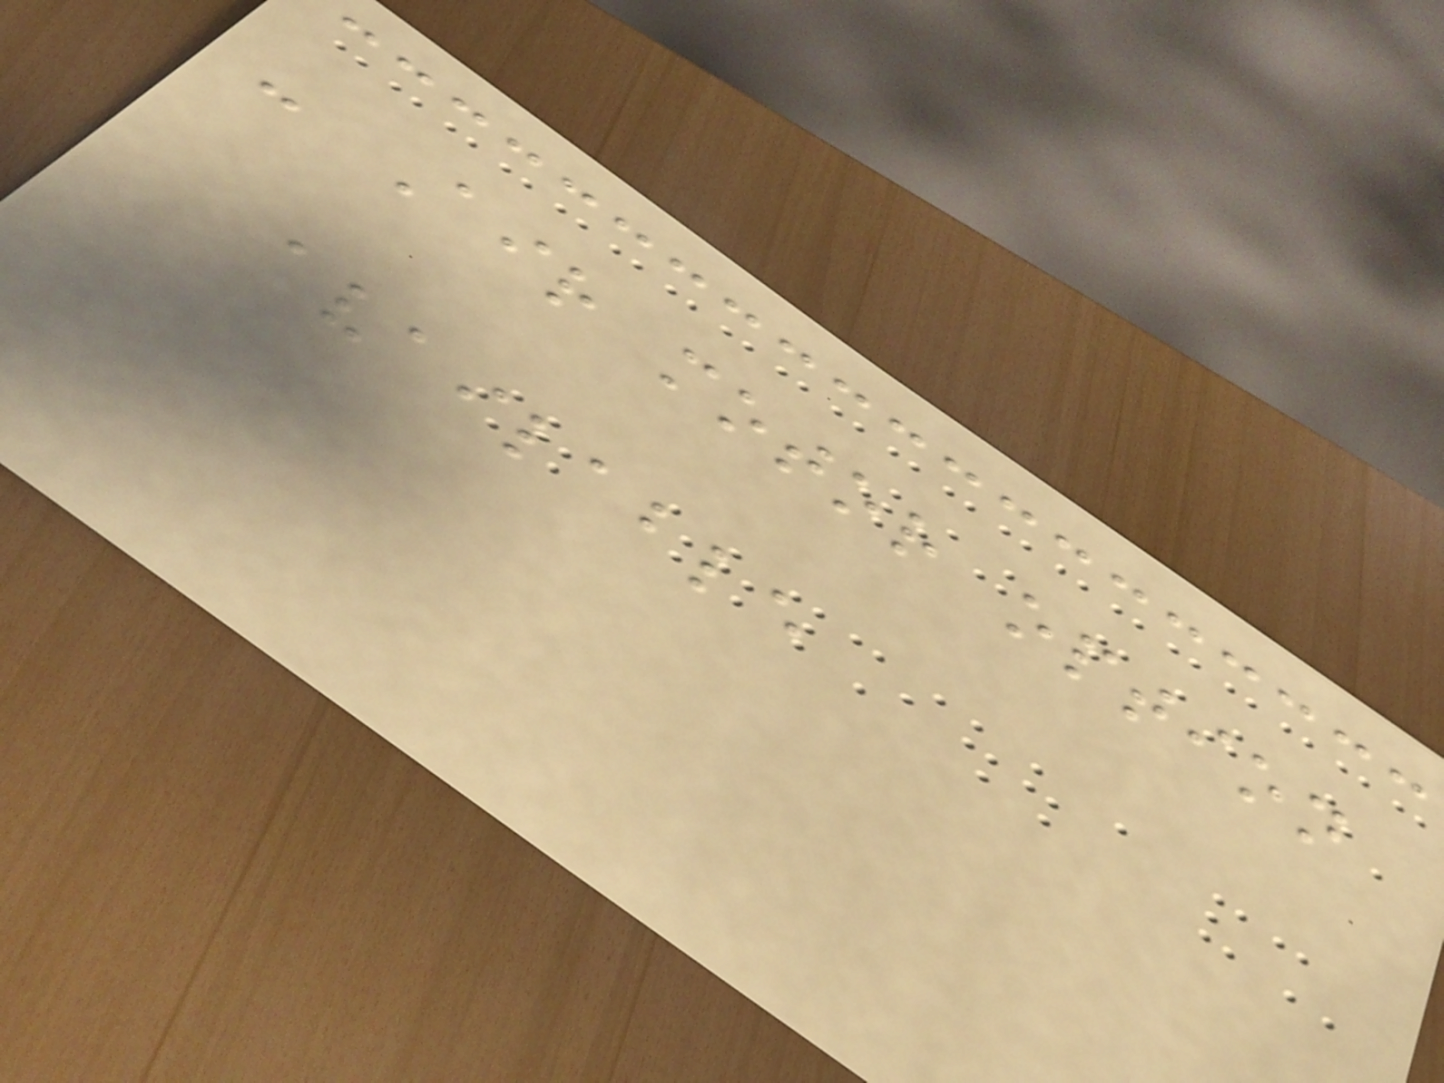- Air motor option
available
